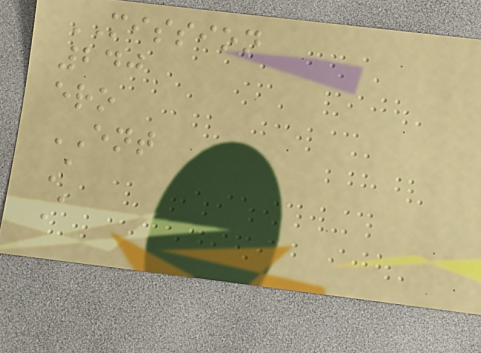MISSION
240
ero
ENT
A
A
